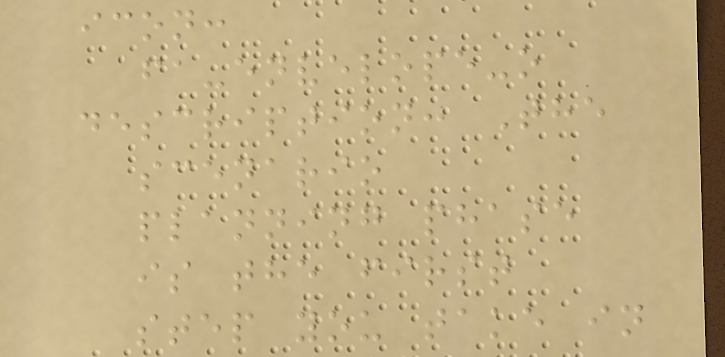icon:
fa-envelope-o
description: The
scenario
planning phase
is the first
step you take in
